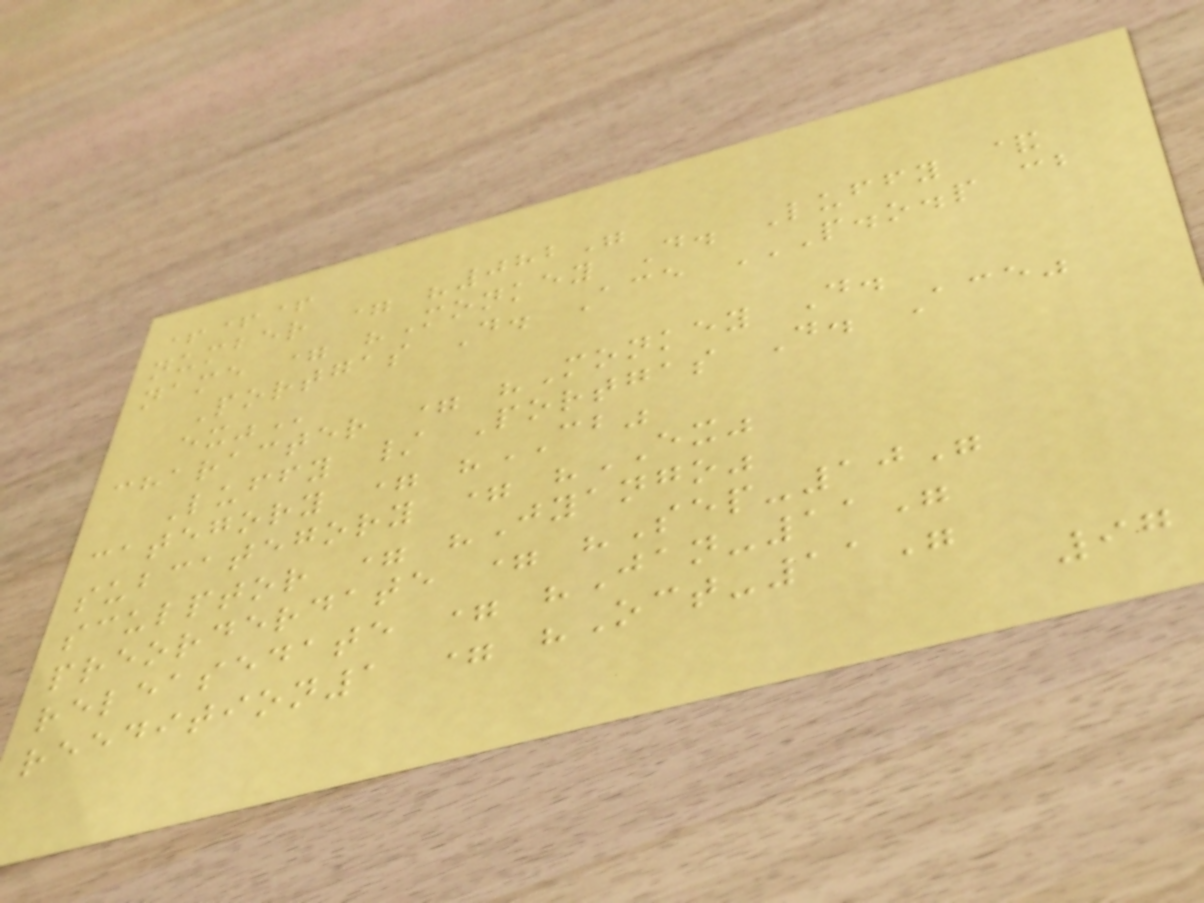+++
number = "082"
name = "Monkey D. Luffy &
Portgas D. Ace P.O.P CB
EX"
character = "Monkey D.
Luffy / Portgas D. Ace"
category = "CB"
subcategory = "EX"
sculptor = "Jyango"
preorderdate = "Sep-10"
releasedate = "Jan-11"
reedition1 = "Oct-11"
97
